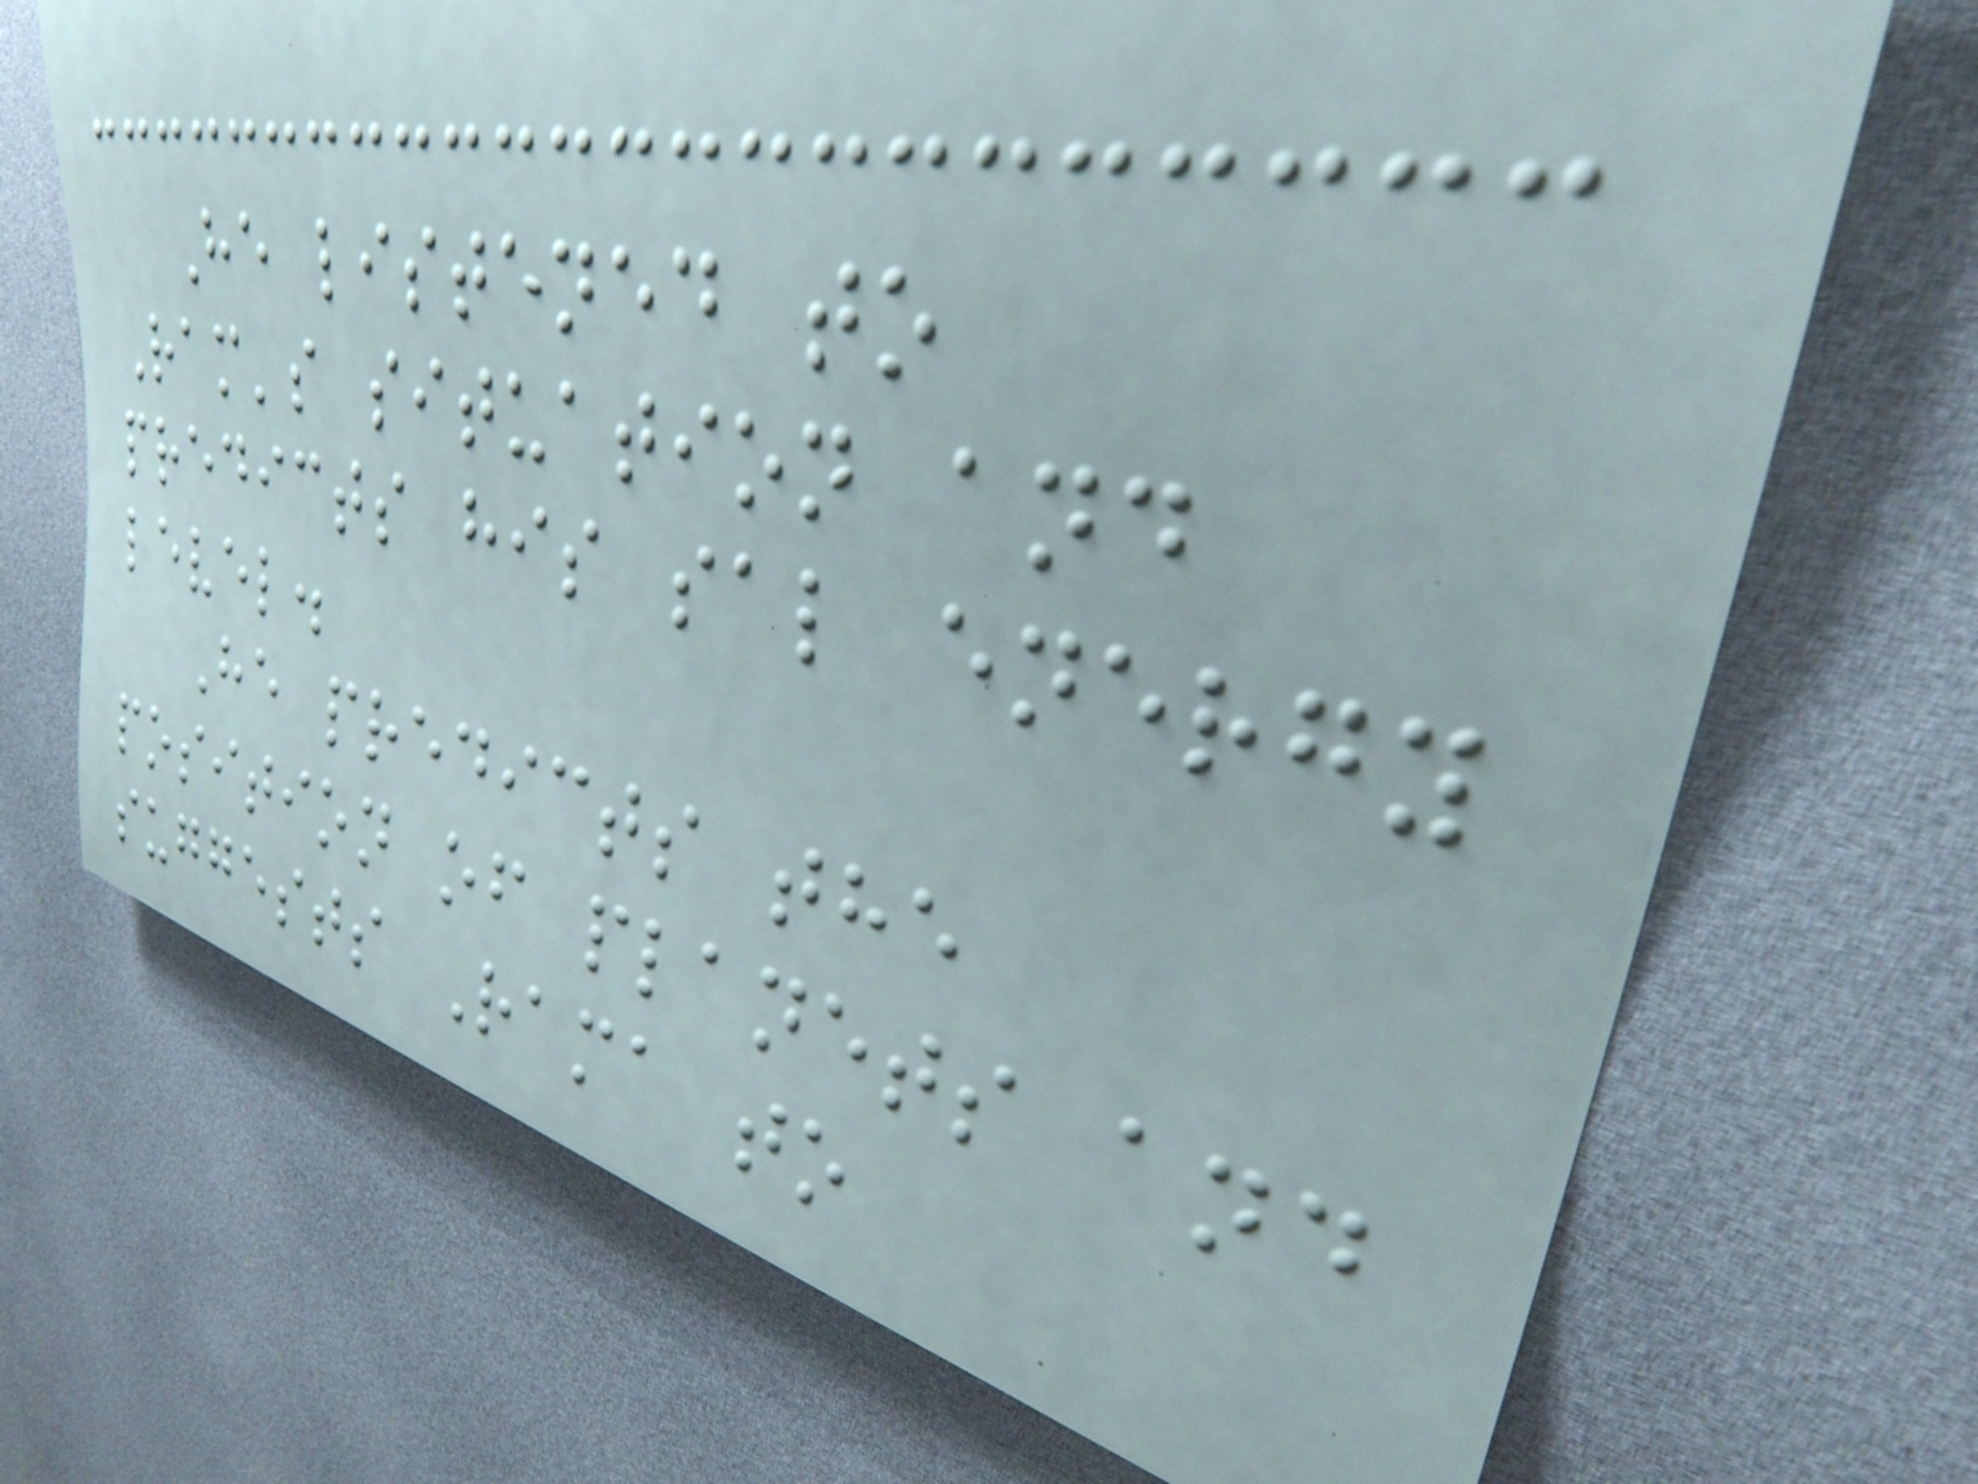He listened to
Ram's situation and
predicts his sal energy
level.
He predicts the
position of planets and
suggests Rama to
